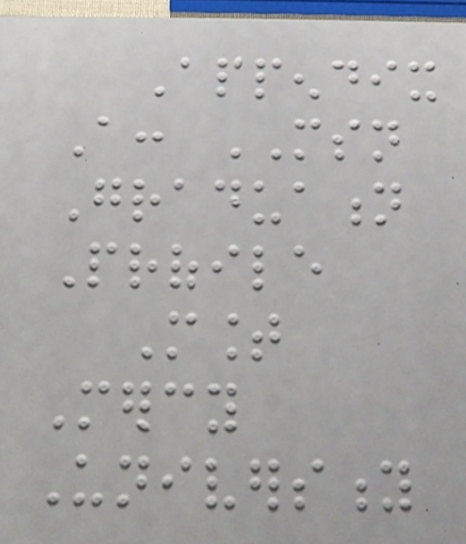Appendix
A: MSN
Graduation
Profile
Mount
Mercy
University
